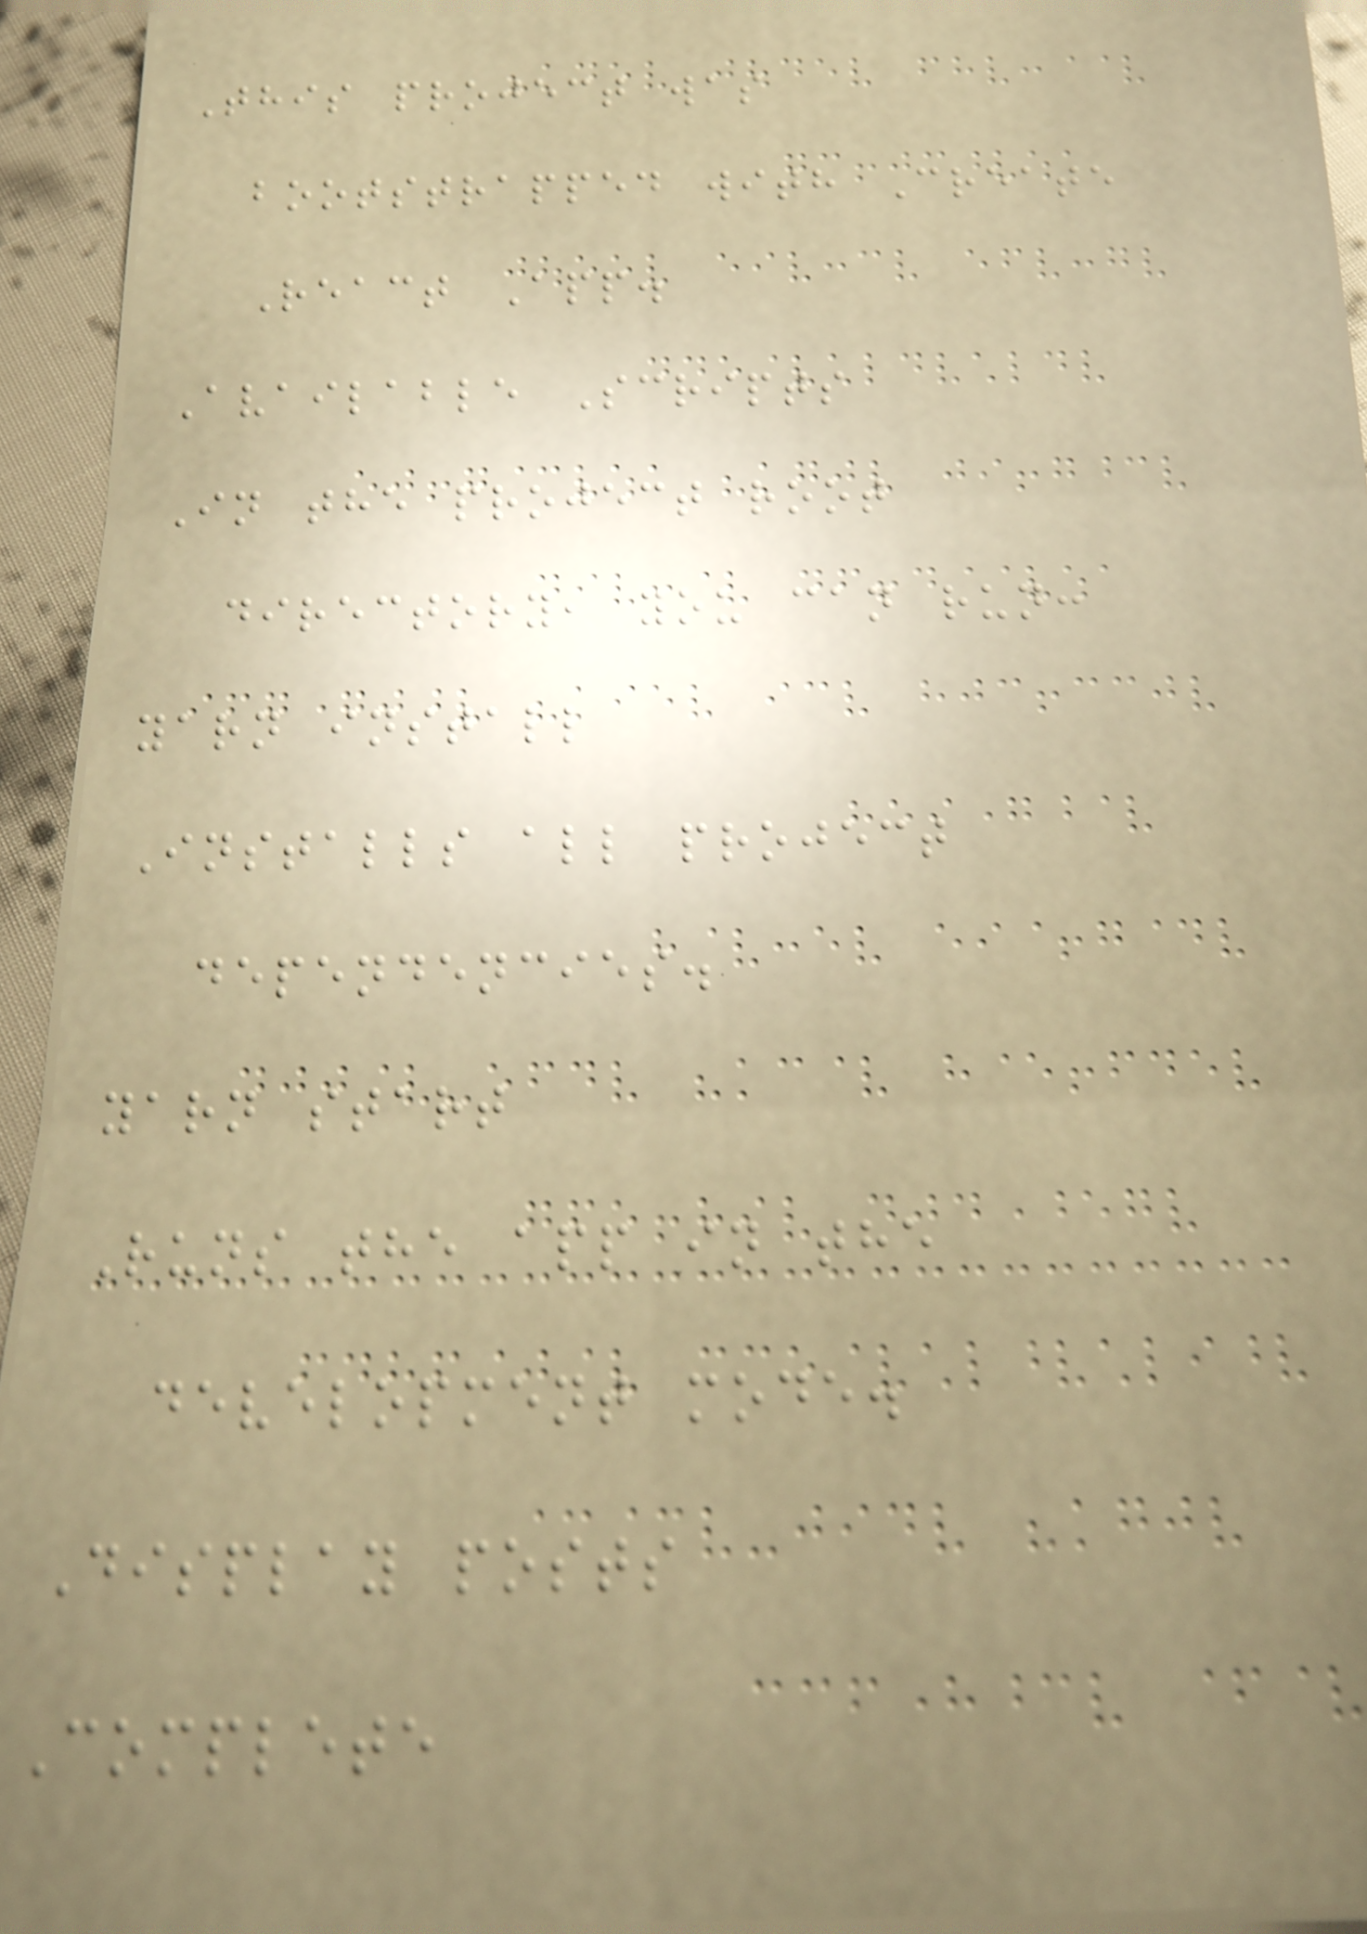This project was
bootstrapped with Create
React App.
Available Scripts
In the project root
directory, you can run:
yarn install
Installs all project
dependencies.
yarn start
Runs the app in the
development mode.
Display posts
Complete
